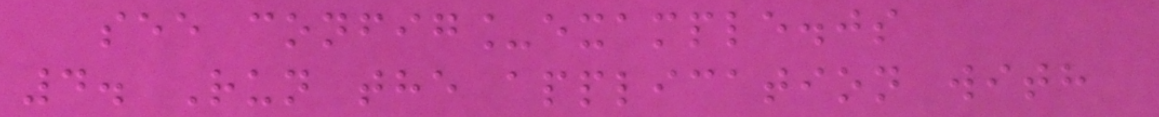see config_example.js
4. Run the application with
